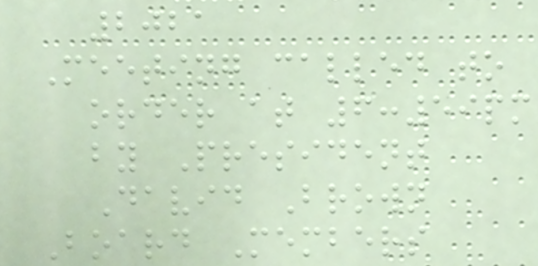2021
Meeting called to
order at 6:59pm
by President
David Brown
Board Members
